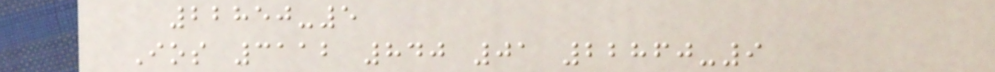22850-5
Ios 3112 840 01 22860-9
